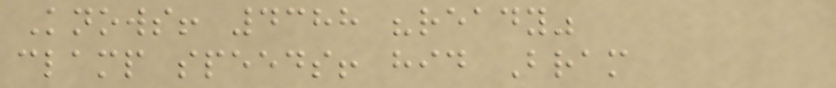Knows! 4388 "ready"
clamp speeds! hid Bram
